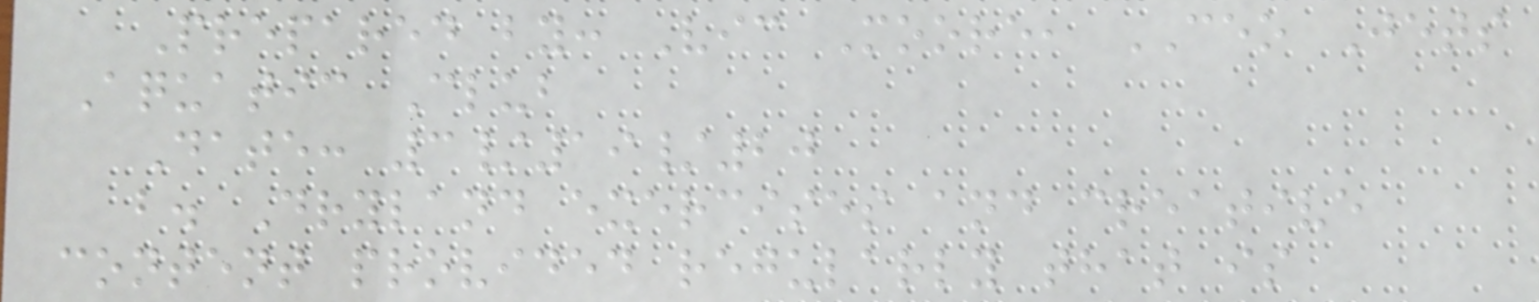Prepared by: Vic Moore, CEO Jets
Aquatic Club
Date: 3/19/20
b. Dryland exercises and creative
content provided regularly that is
